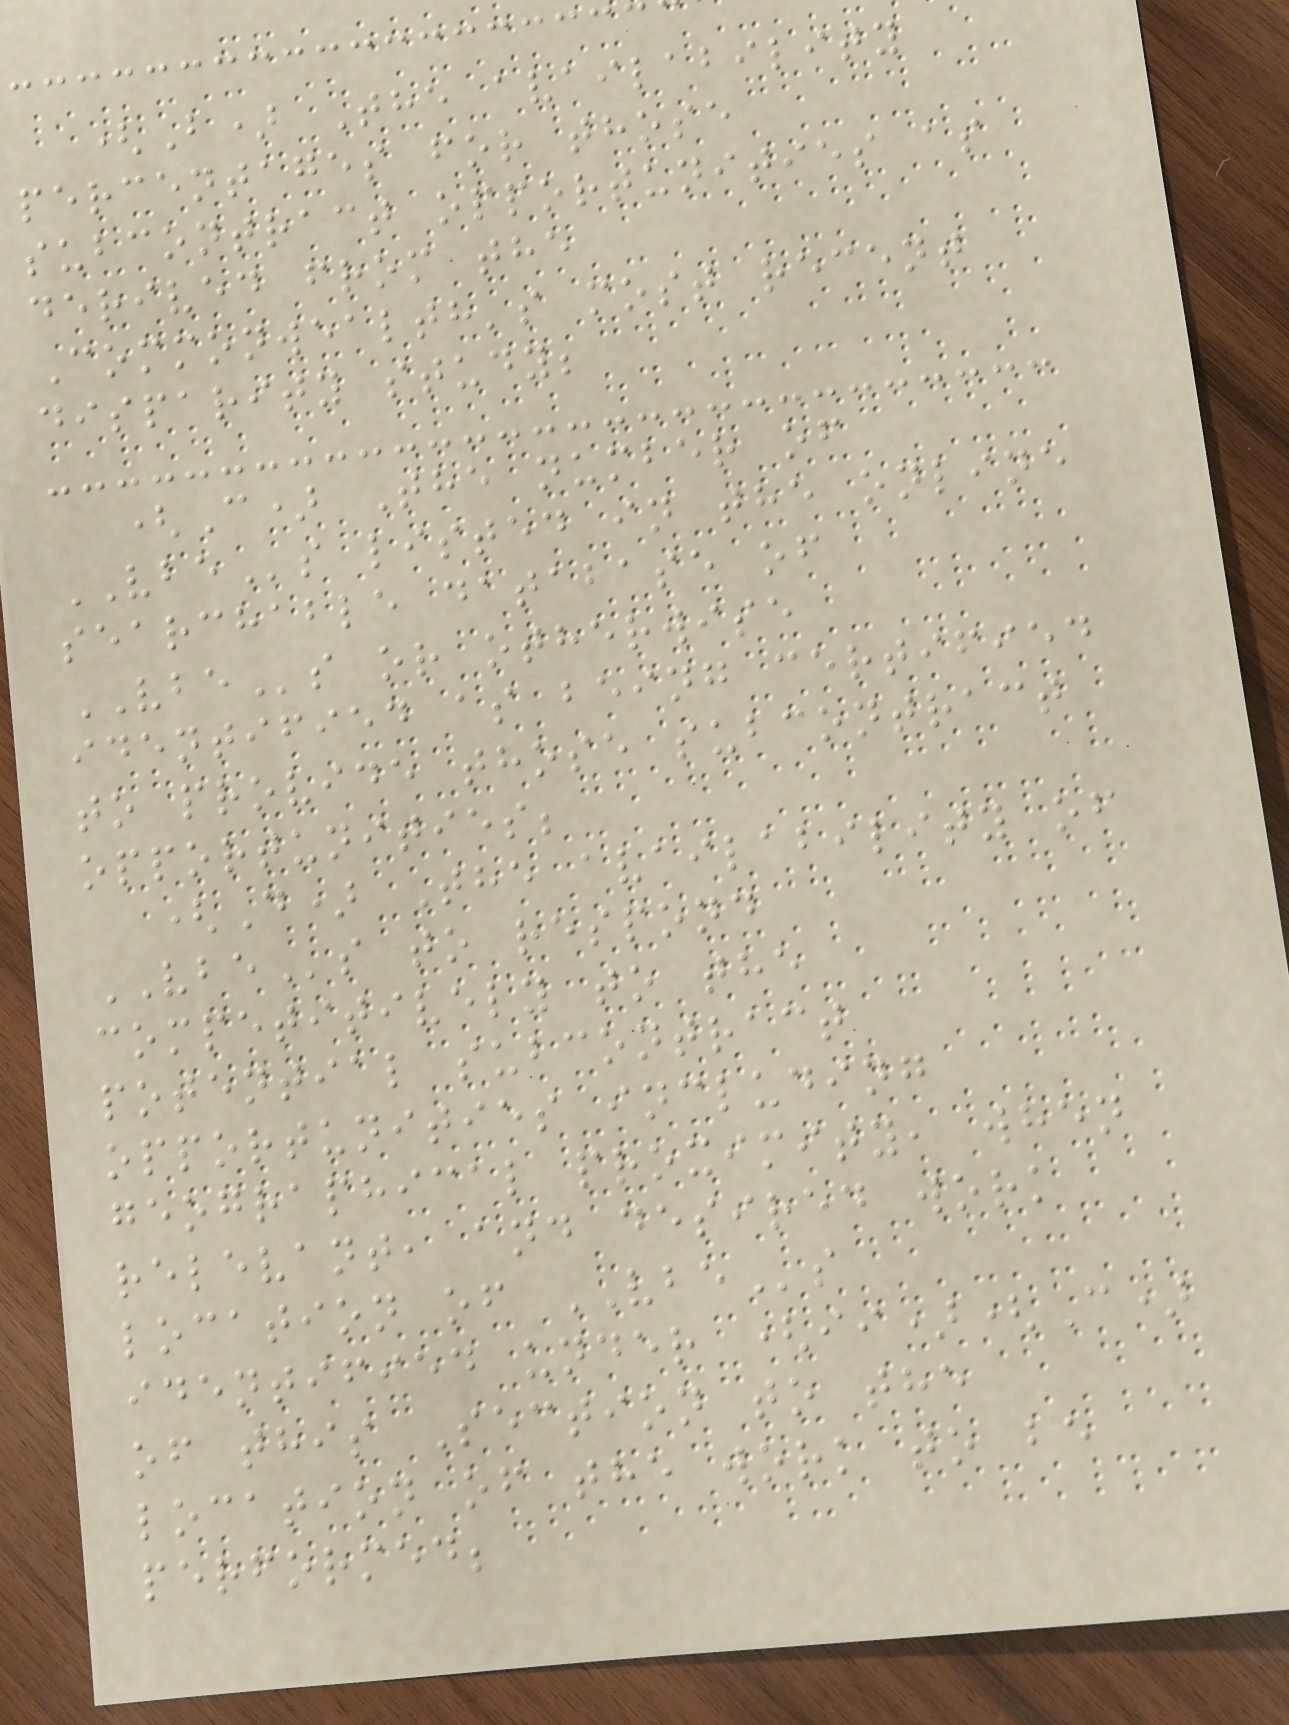(B) The availability
percentages for those
subcontract opportunities as
derived from the
Commonwealth's most recent
disparity study;
(C) The number of
VBEs listed in the online
searchable database of
VBEs or otherwise
identified as being certified
to provide those subcontract
opportunities;
(D) The availability of
VBEs to respond
competitively to the
potential subcontract
opportunities including
geographical proximity, when
relevant, and desired work
location of VBEs
identified under (ii)(C)
of this Section to the
location of the work to be
performed;
